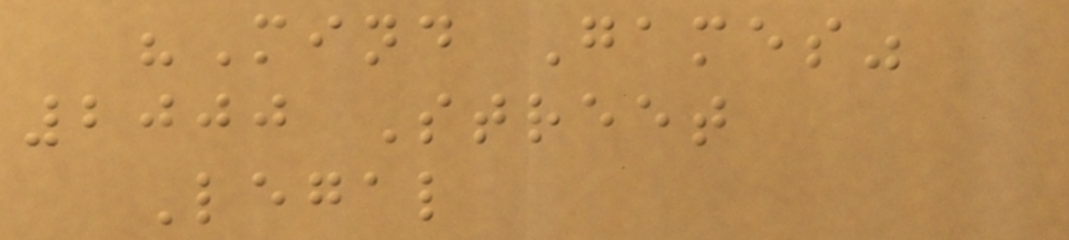"Mind Games"
2000 Street
Legal
